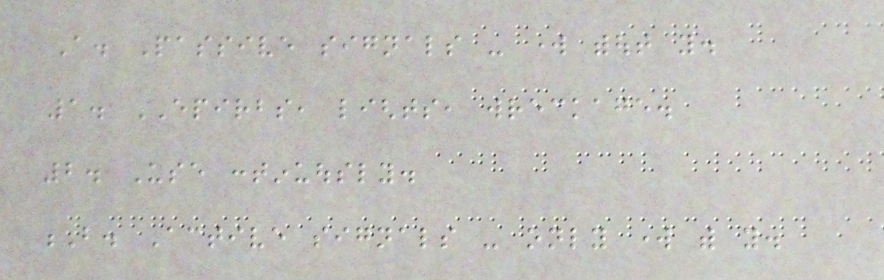A. Passive signals - work without you.
1. EPIRBS, lights, wreckage.
2. Use continuously.
B. Active signals - only work with you.
